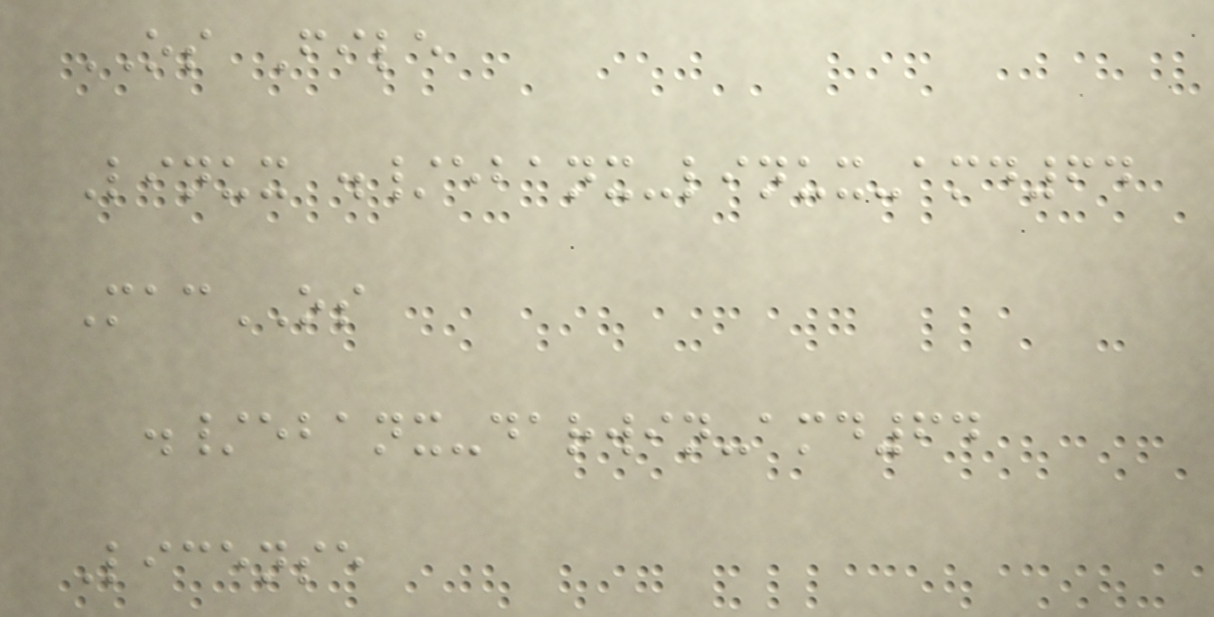OS File
Linux ./ebanx-linux-amd64
MacOS
./ebanx-darwin-amd64
License
